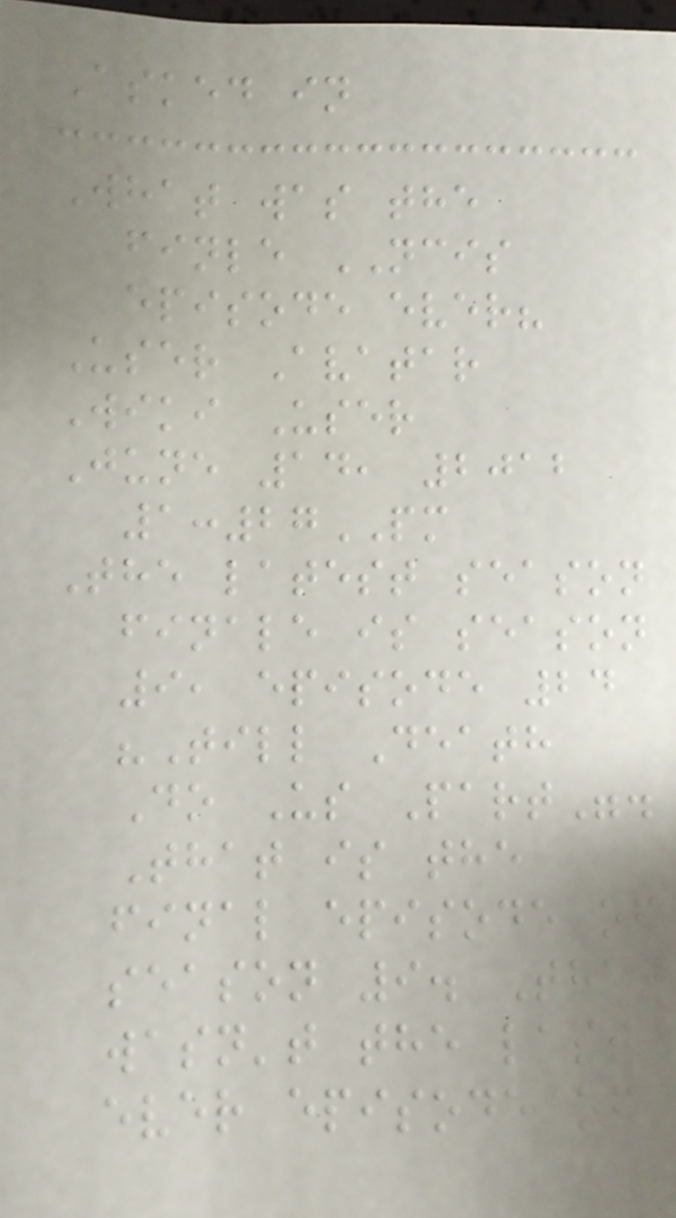Asked in
What was the
finle NCIS
episode ever?
User Avatar
Wiki User
June 14, 2012
1:27PM
The latest season
finale is season
9, episode 24
"Till Death
Do Us Part".
That is the
final episode of
season 9. That
wasn't the last
ever episode of
